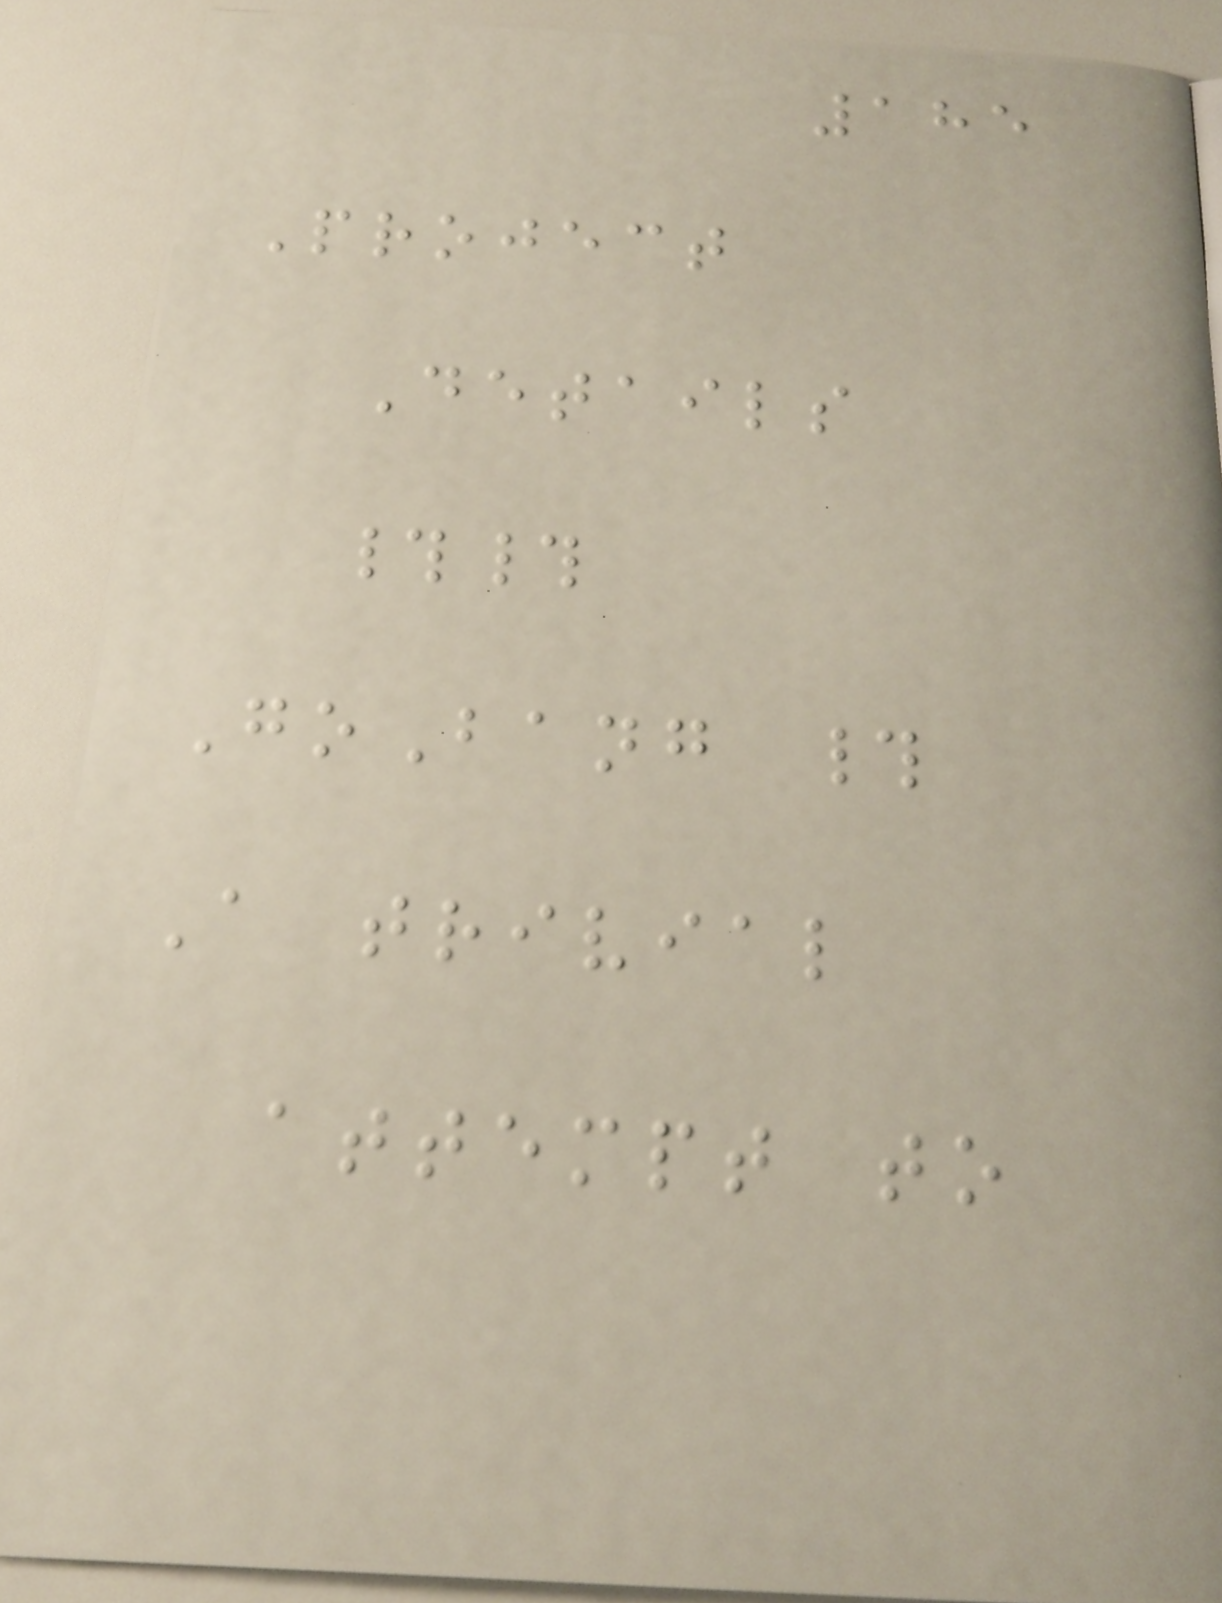185
Project
Details
##
GoBang #
A trivial
attempt to
